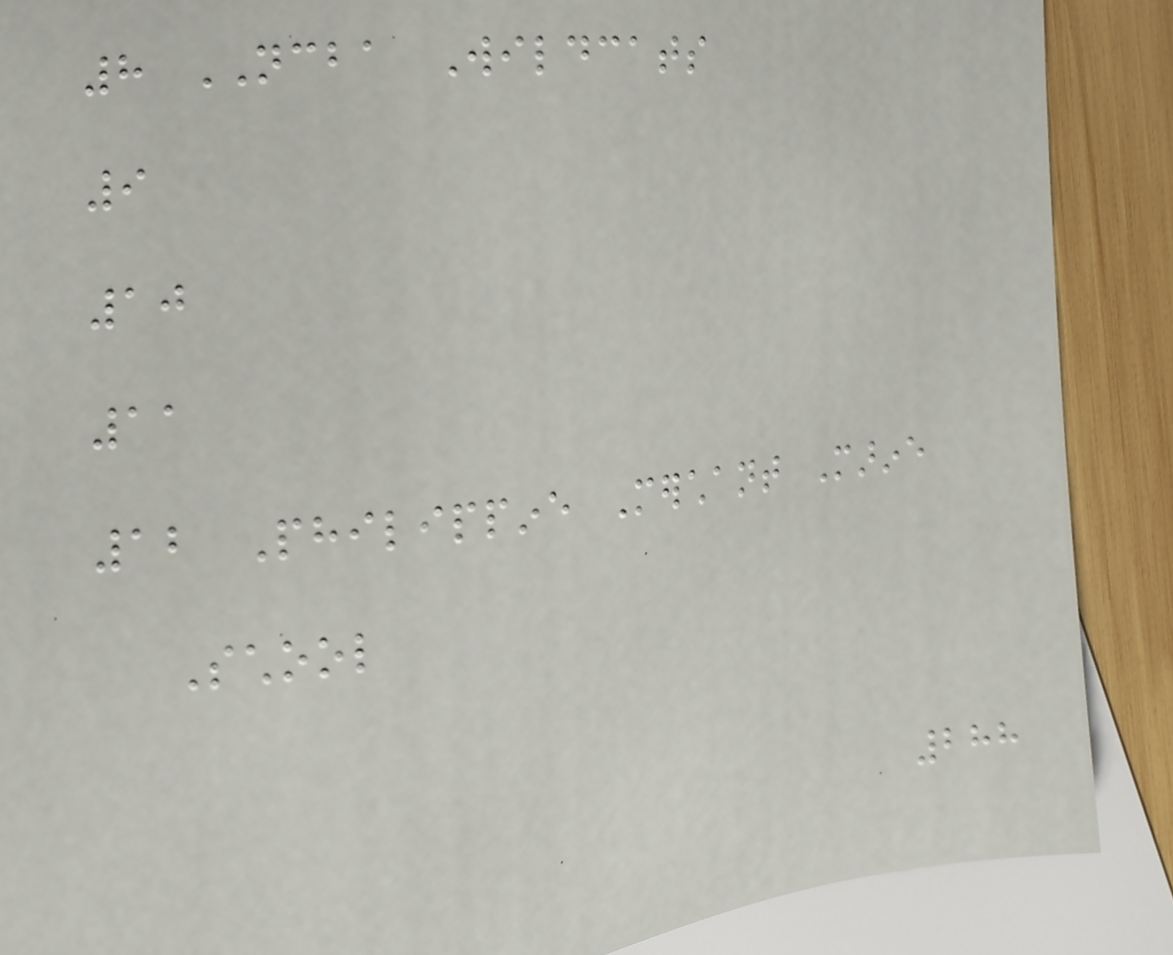8 NCBA Wildcats
9
10
11
12 Philippine Merchant Marine
School
288
